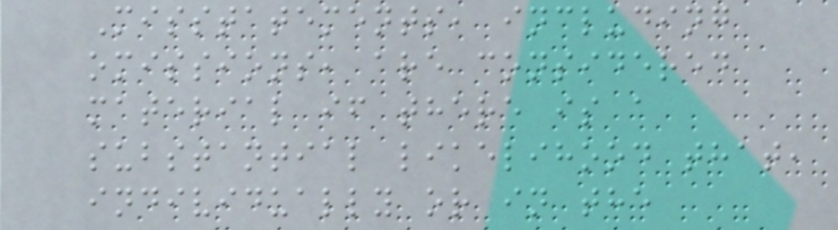Misstatements, including
omissions, are considered
material if there is a
substantial likelihood that,
individually or in the
